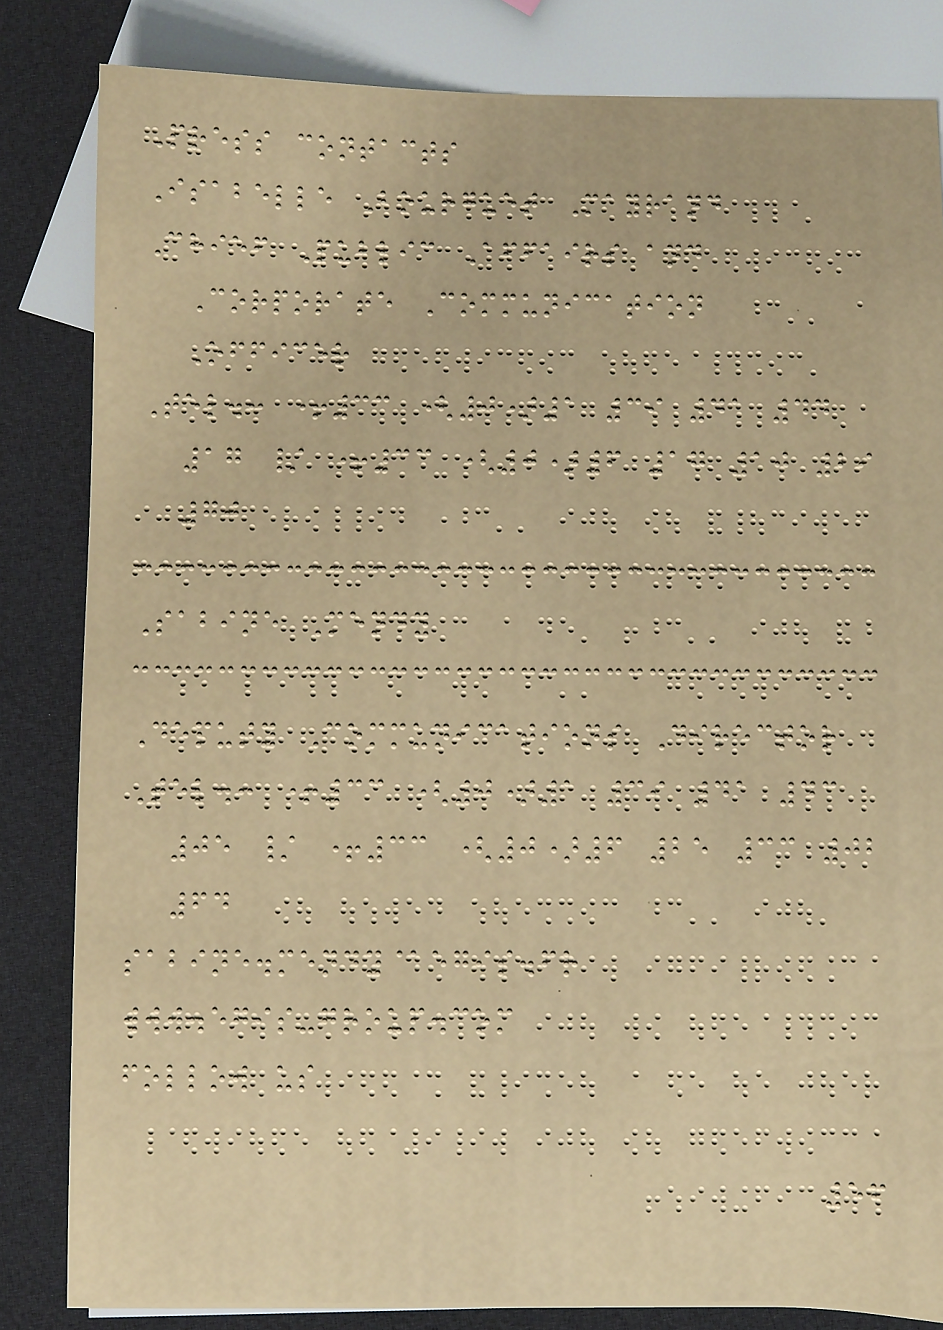Press contacts
Isabelle Bourguet Mayrand
Chief Public Affairs and
Corporate Communication
Officer
Tel.: +33 (0)1 39 41 44
17 / +33 (0)6 17 10 29
70
Sabine Mendy
Deputy Communications Director
Tel.: +33 (0)1 39 41 43
05 / +33 (0)6 25 33 02
64
sabine.mendy@egis.fr
www.egis-group.com
follow us
56
